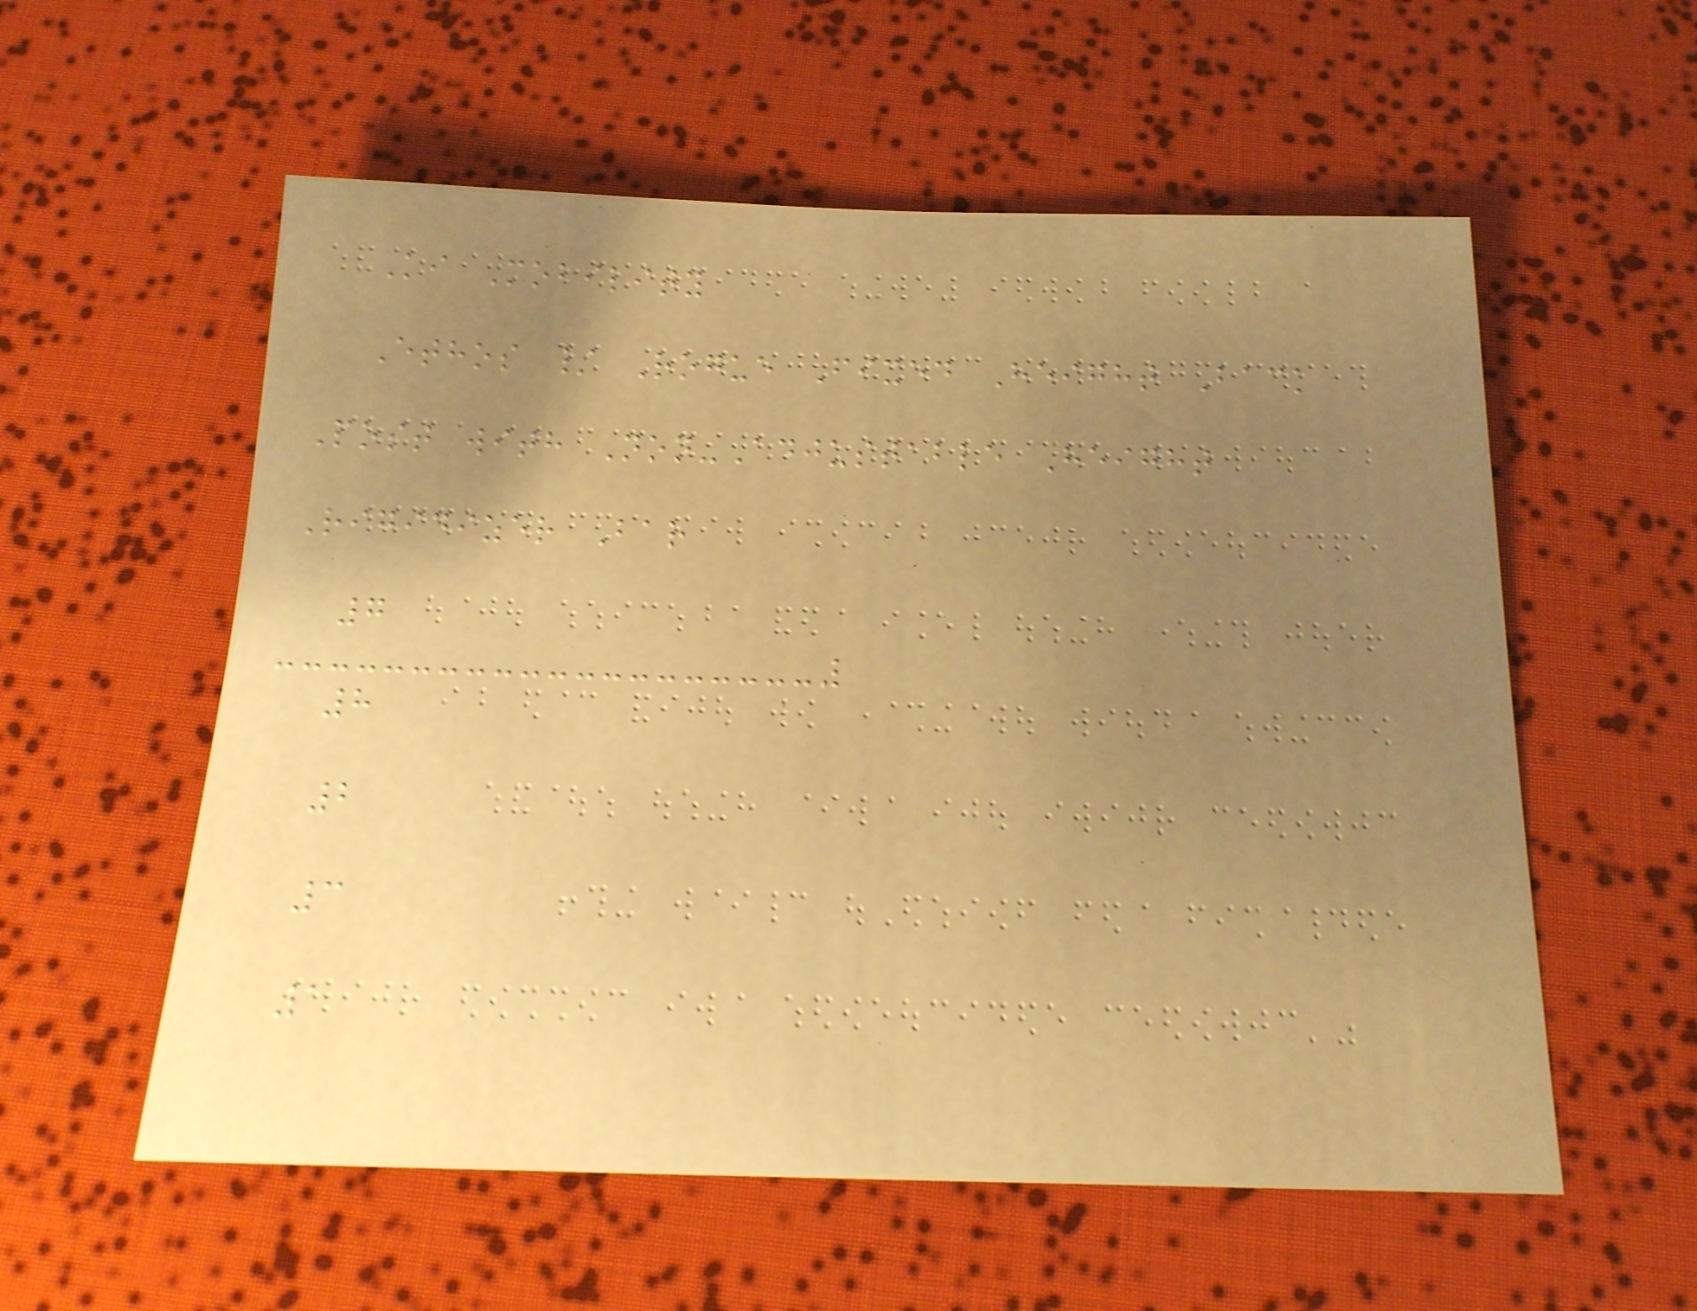Ki Mobility
Ethos / Rogue Fixed Height Back
Post with Non-Adjustable Height
Rigidizer Bar
7
8
2
3
1
